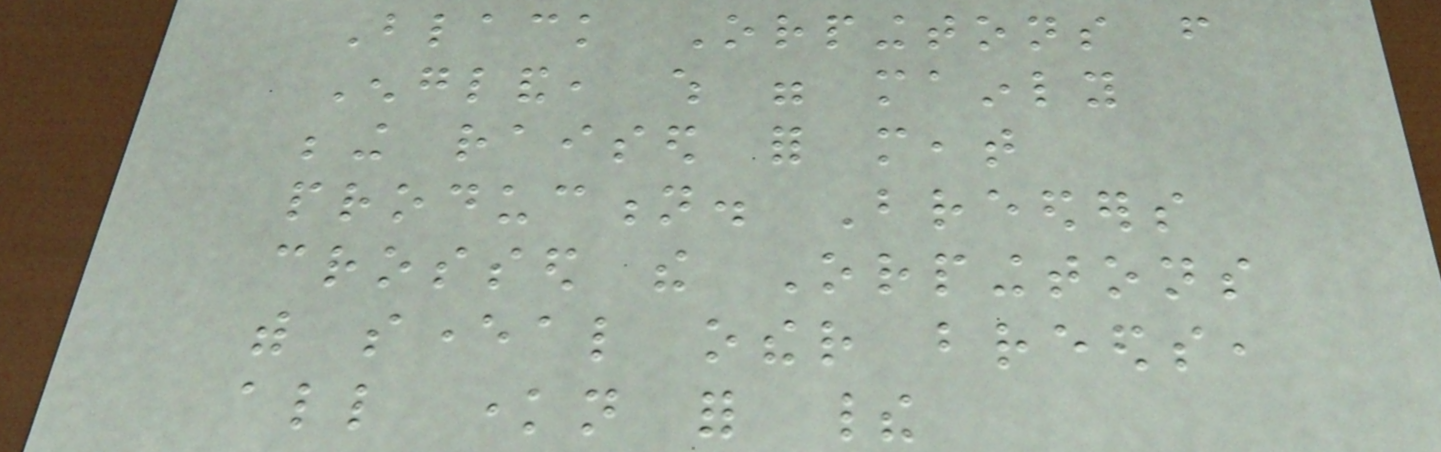Black Orpingtons from
England, which were mainly
being raised for meat
production. Breeders
crossed the Orpingtons
with several other breeds,
all known for their
